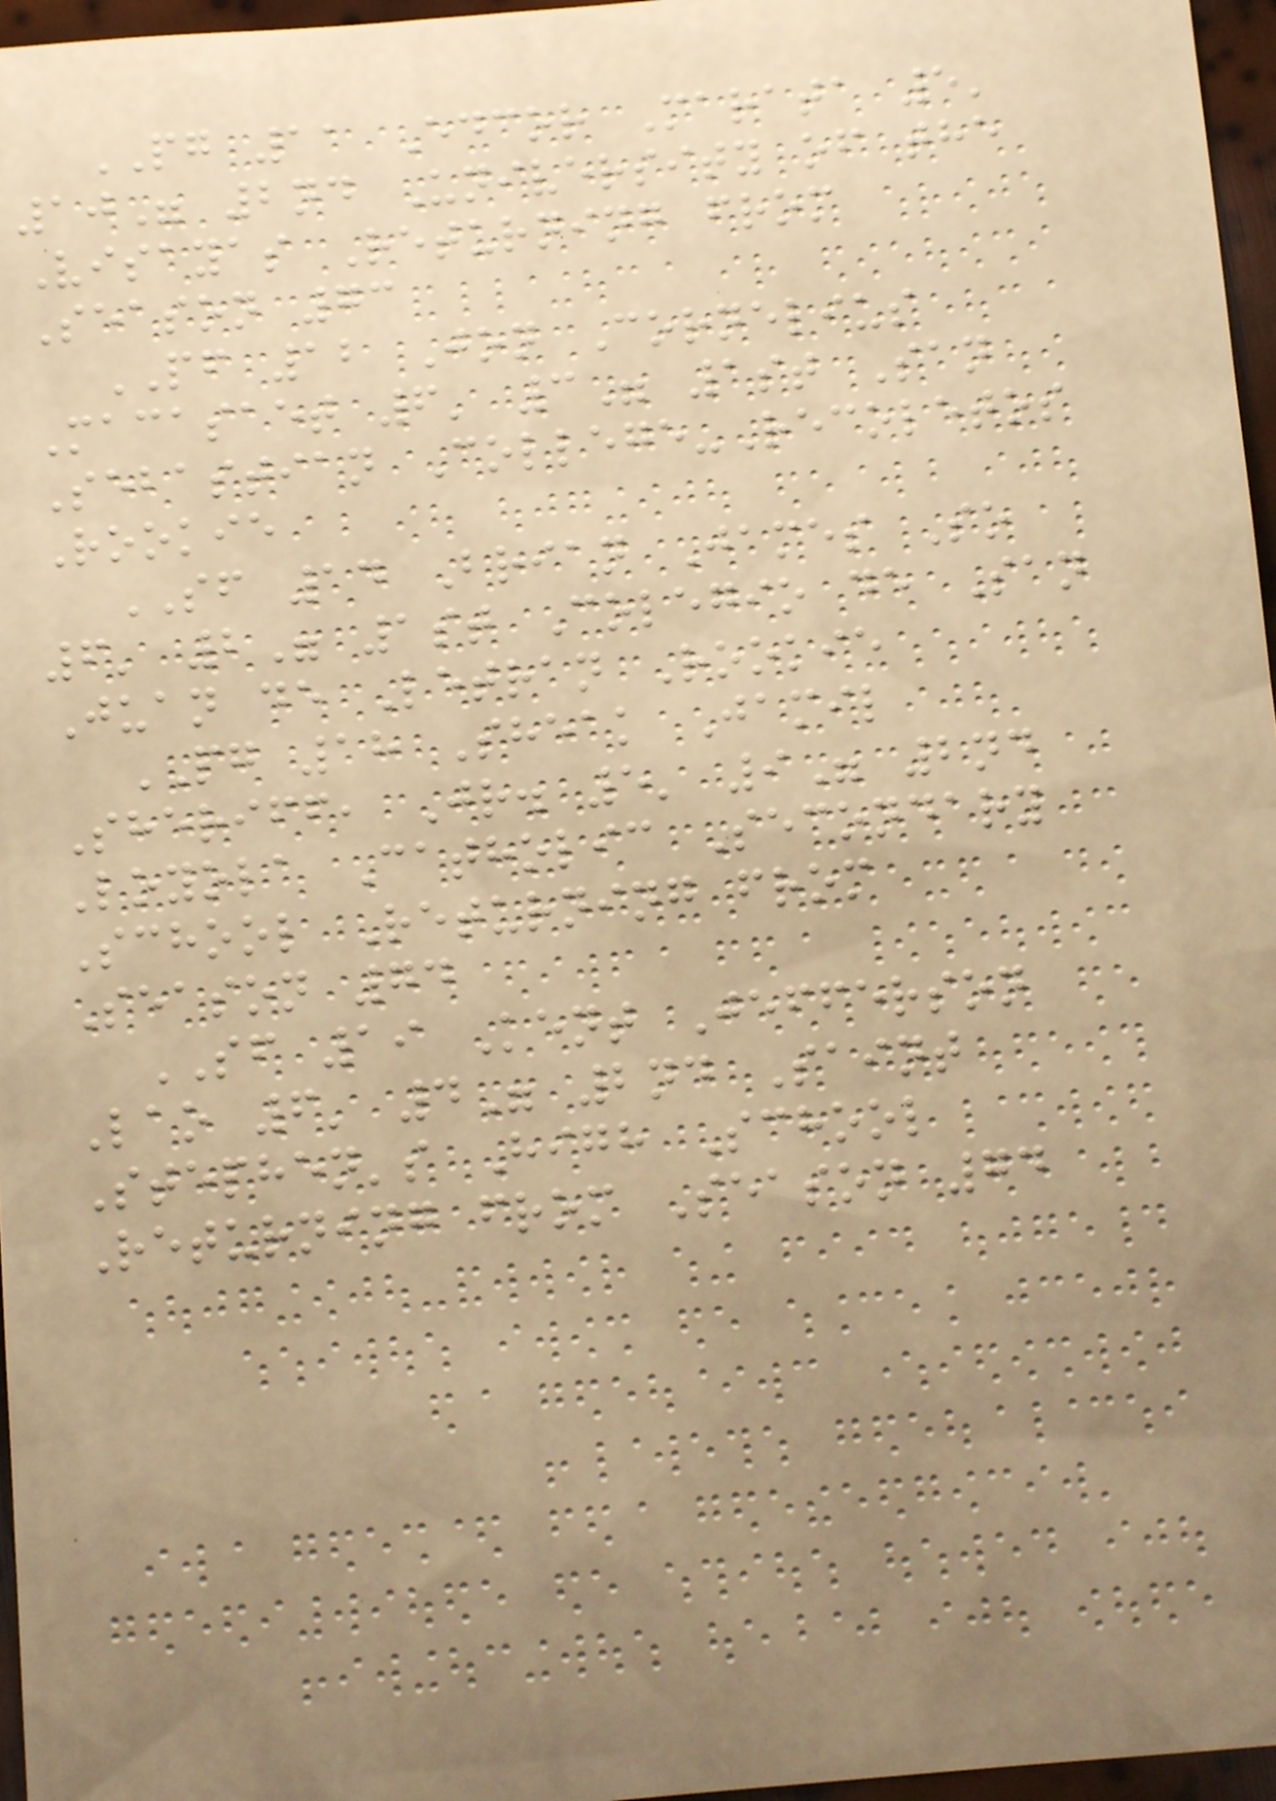PG 11 Edcor Marata 5'
10" 2nd University of the
Visayas Returning from
Season 73
PF 12 Jon Cornelius
Macasaet 6' 3" 1st San
Sebastian College-Recoletos
Rookie
SF 14 Brian James So
6' 2" 1st Colegio de San
Juan de Letran Rookie
PG 18 Sheak Jamil
Sheriff, Jr. 5' 9" 2nd
Loyola Catholic Secondary
School Returning from
Season 74
SF 19 Kent Jefferson
Lao 6' 4" 2nd Saint
Stephen's High School
Returning from Season 74
